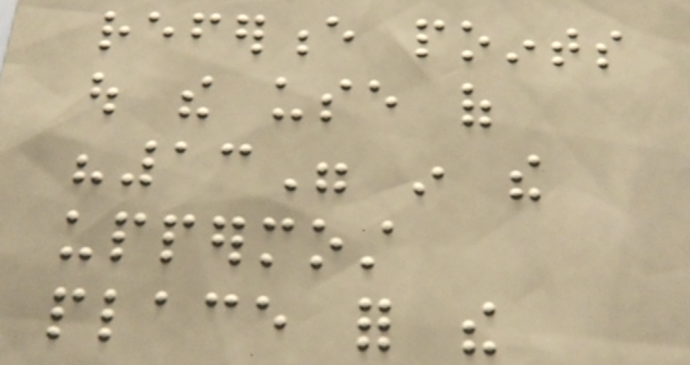reference points
out the use of
"13" in the
uppermost
place for the
